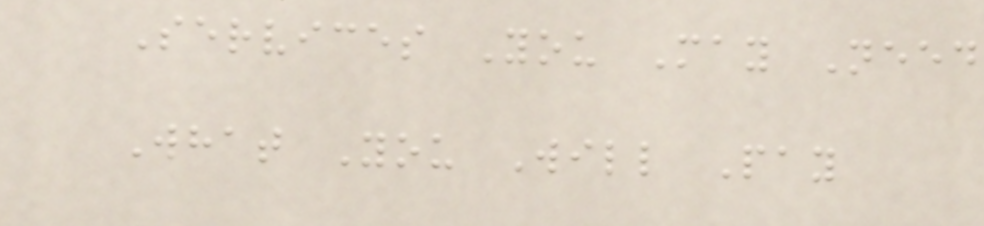Services You May Need
What You Will Pay
